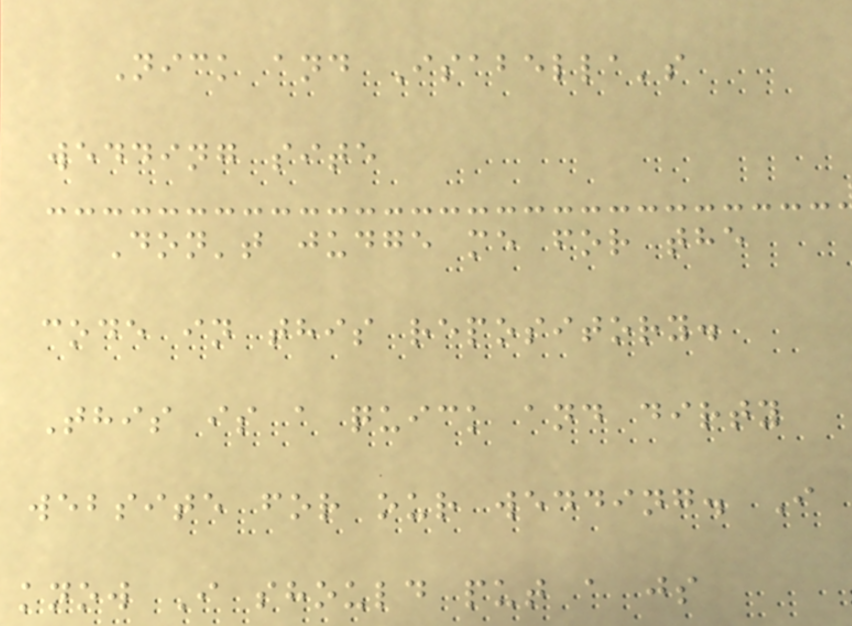Nick and Isabella's
wedding site
Don't judge me for the
code in this repository.
This is a quick and dirty
website for our wedding. I
know I should put a js
